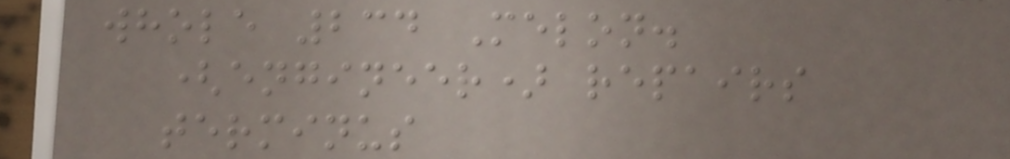whole 234 Melon.
(engineer) repairs
terminus
